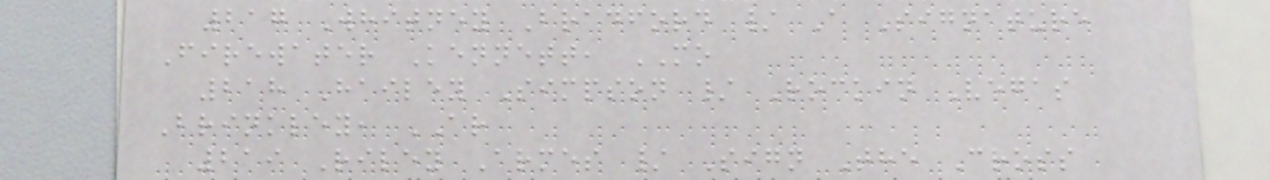217 Whitney Bradford / A Signature
Firewater Kennett, MO
218 Hailey Simpson / Rockin Vegas
Brinkley, AR
219 Riley Armes / Sign The Cross
